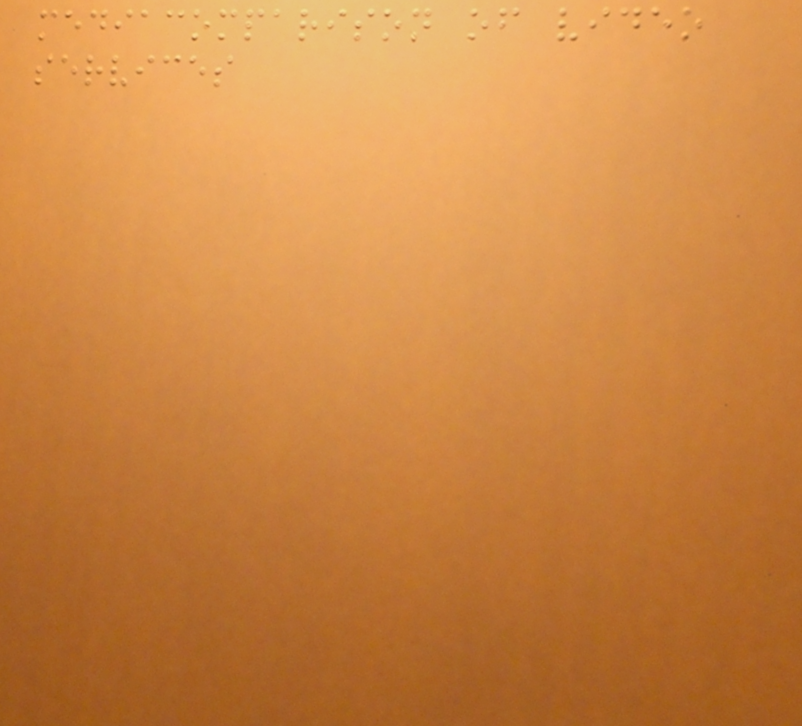mediacomparison of video
services
